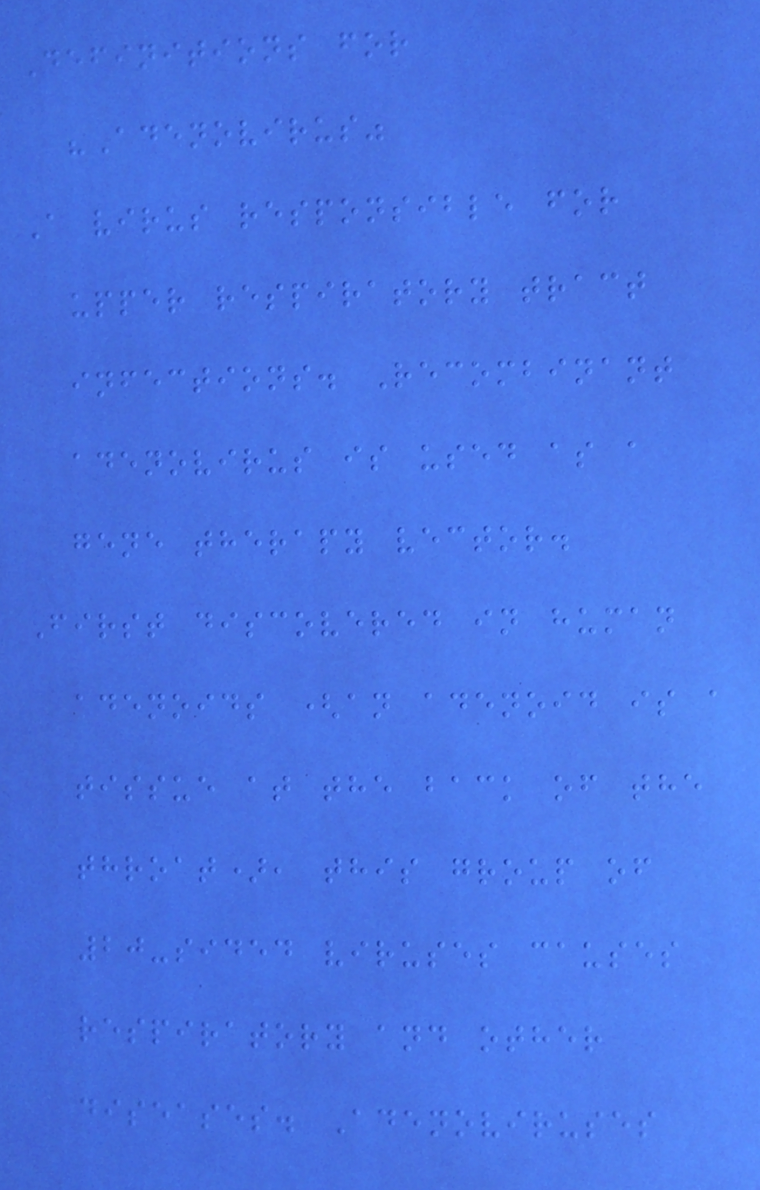Definitions for
"Adenovirus"
A virus responsible for
upper respiratory tract
infections. Recombinant
adenovirus is used as a
gene therapy vector.
First discovered in human
adenoids (an adenoid is a
tissue at the back of the
throat), this group of
20-sided viruses causes
respiratory and other
diseases. Adenoviruses
